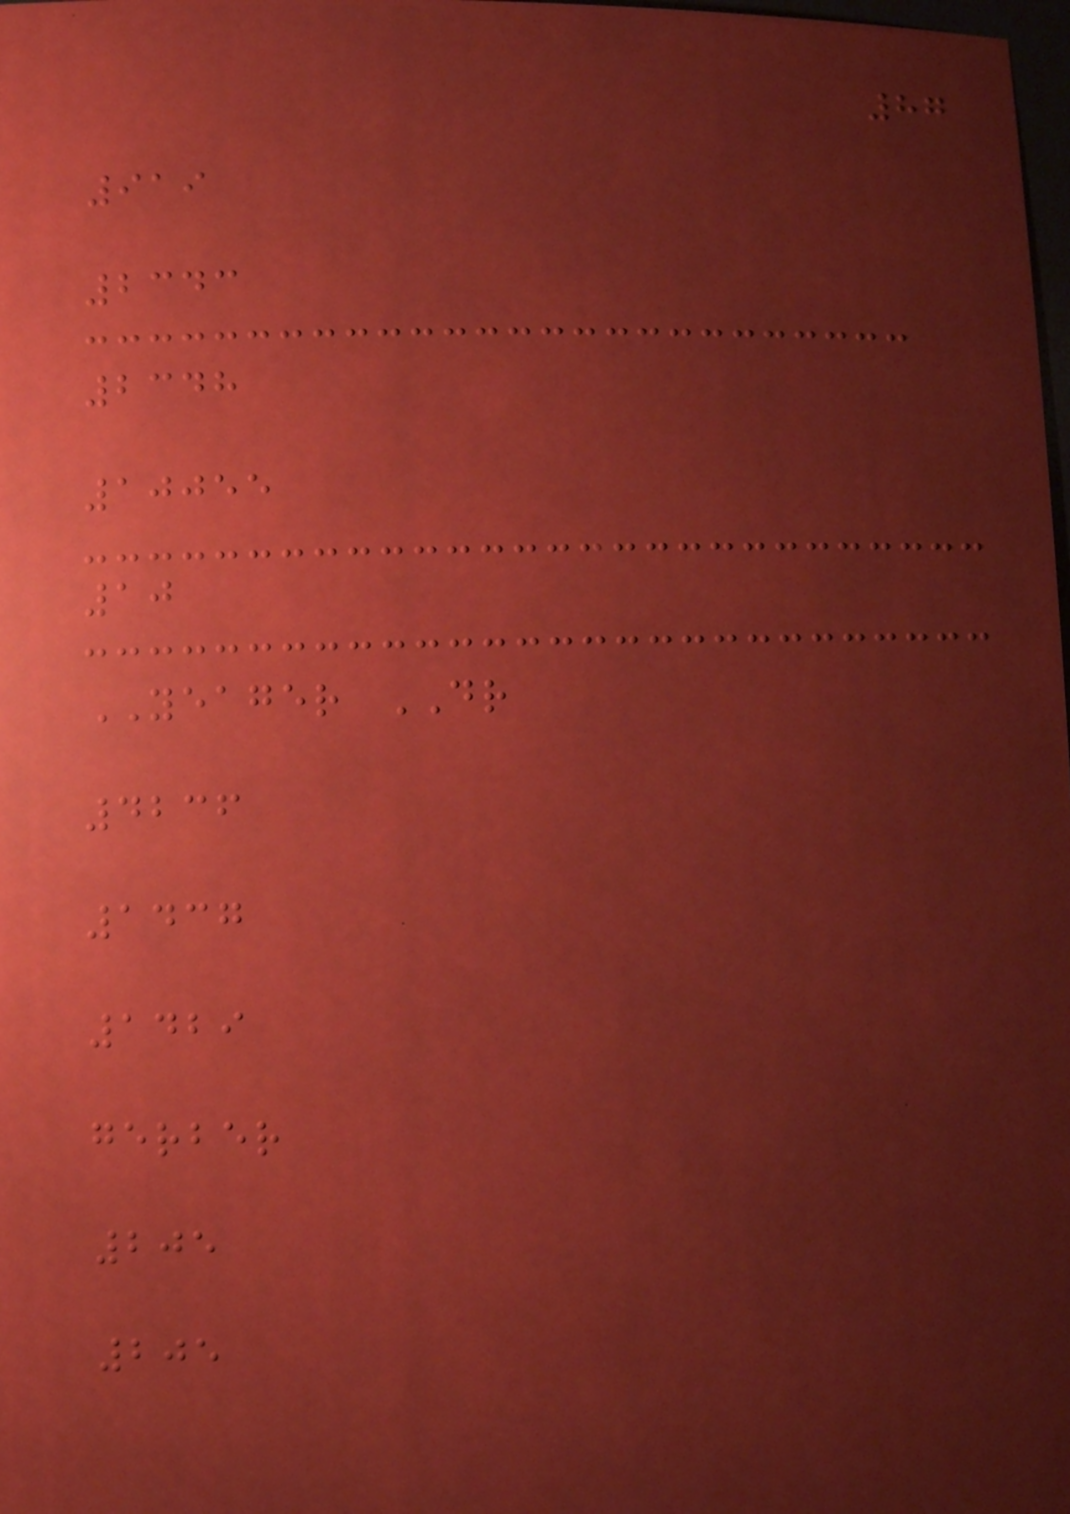87
919
2343
2348
10055
10
YEAGER DR
4236
1437
1429
gerber
205
205
